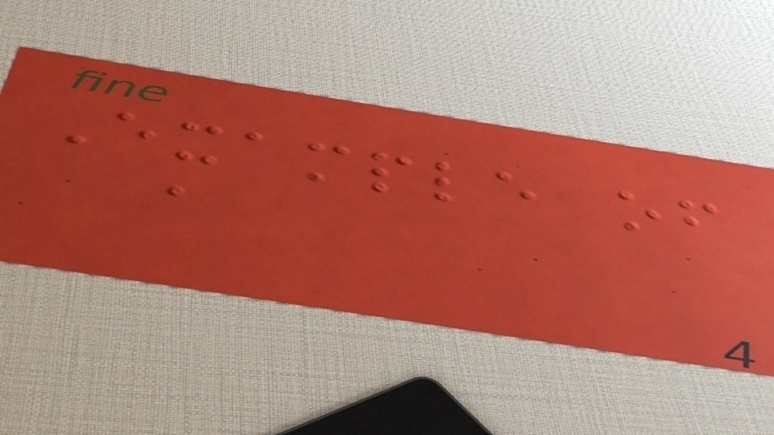Example of
a
